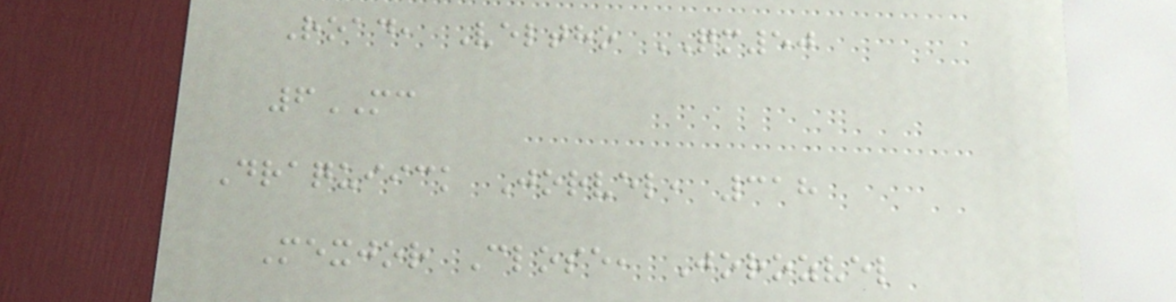Road, Veltho QM50
6MC
Draquiick Jorvel, 318
Mexjor Close, Jorozvel
